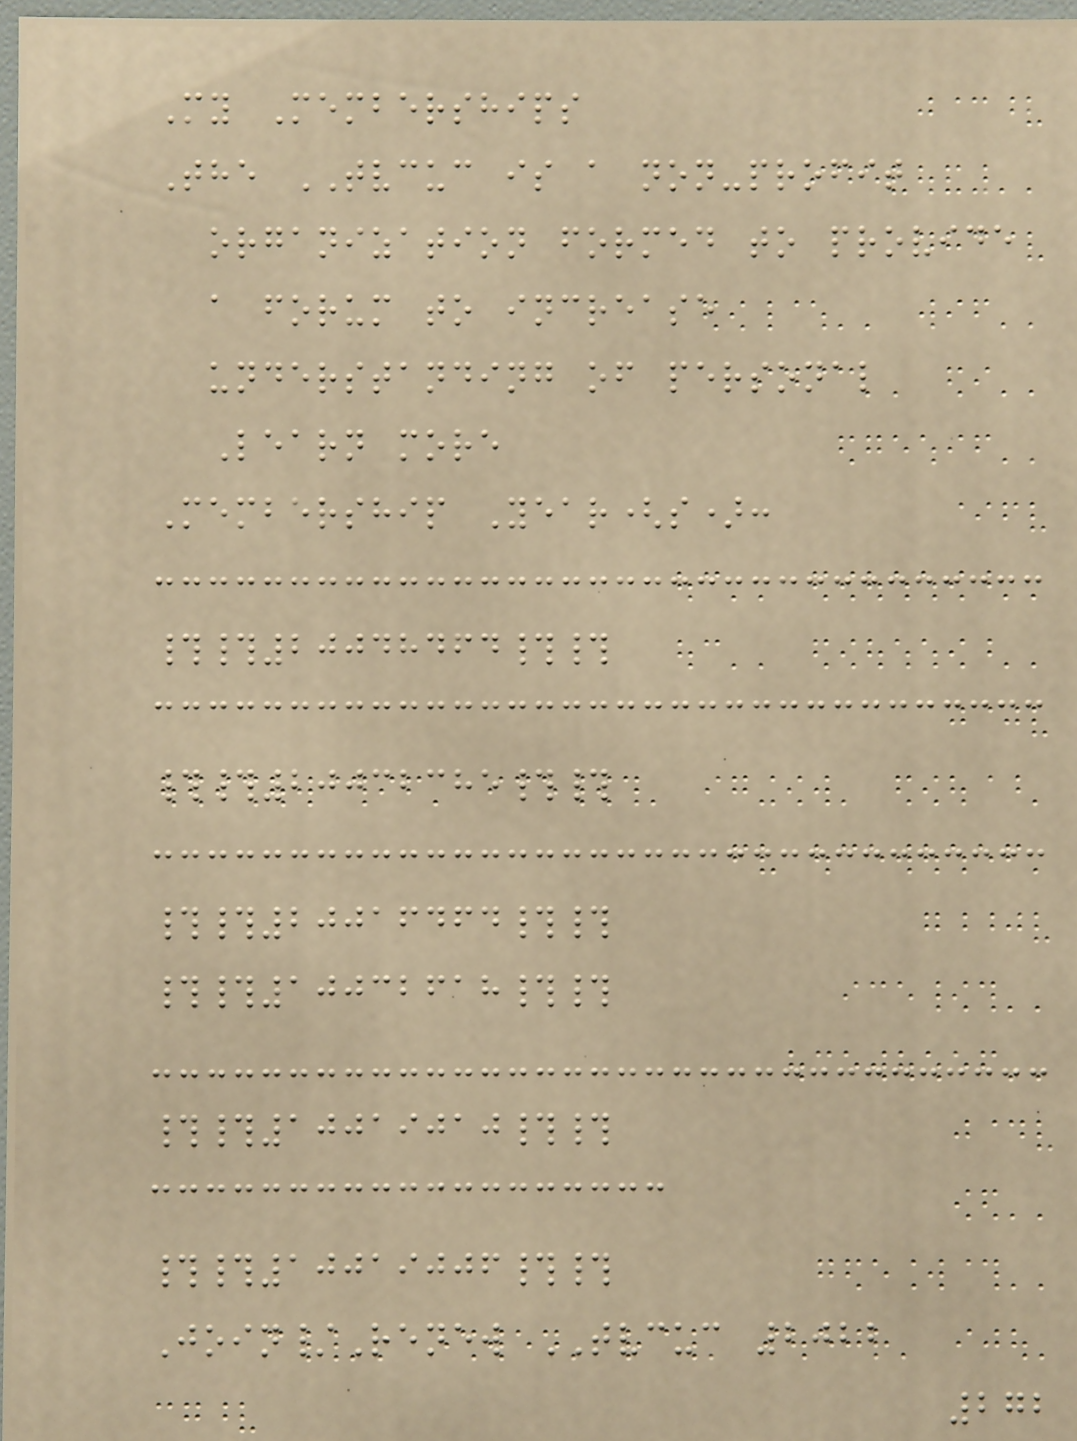My Memberships
The TVCUC is a non-profit
organization formed to provide
a forum to increase
understanding of personal
Learn more
Membership Year(s):
##20048464##
##20032385##
##20016464##
##10032618##
##10019010##
##10019006##
Join/Renew TVCUC 2022
272
